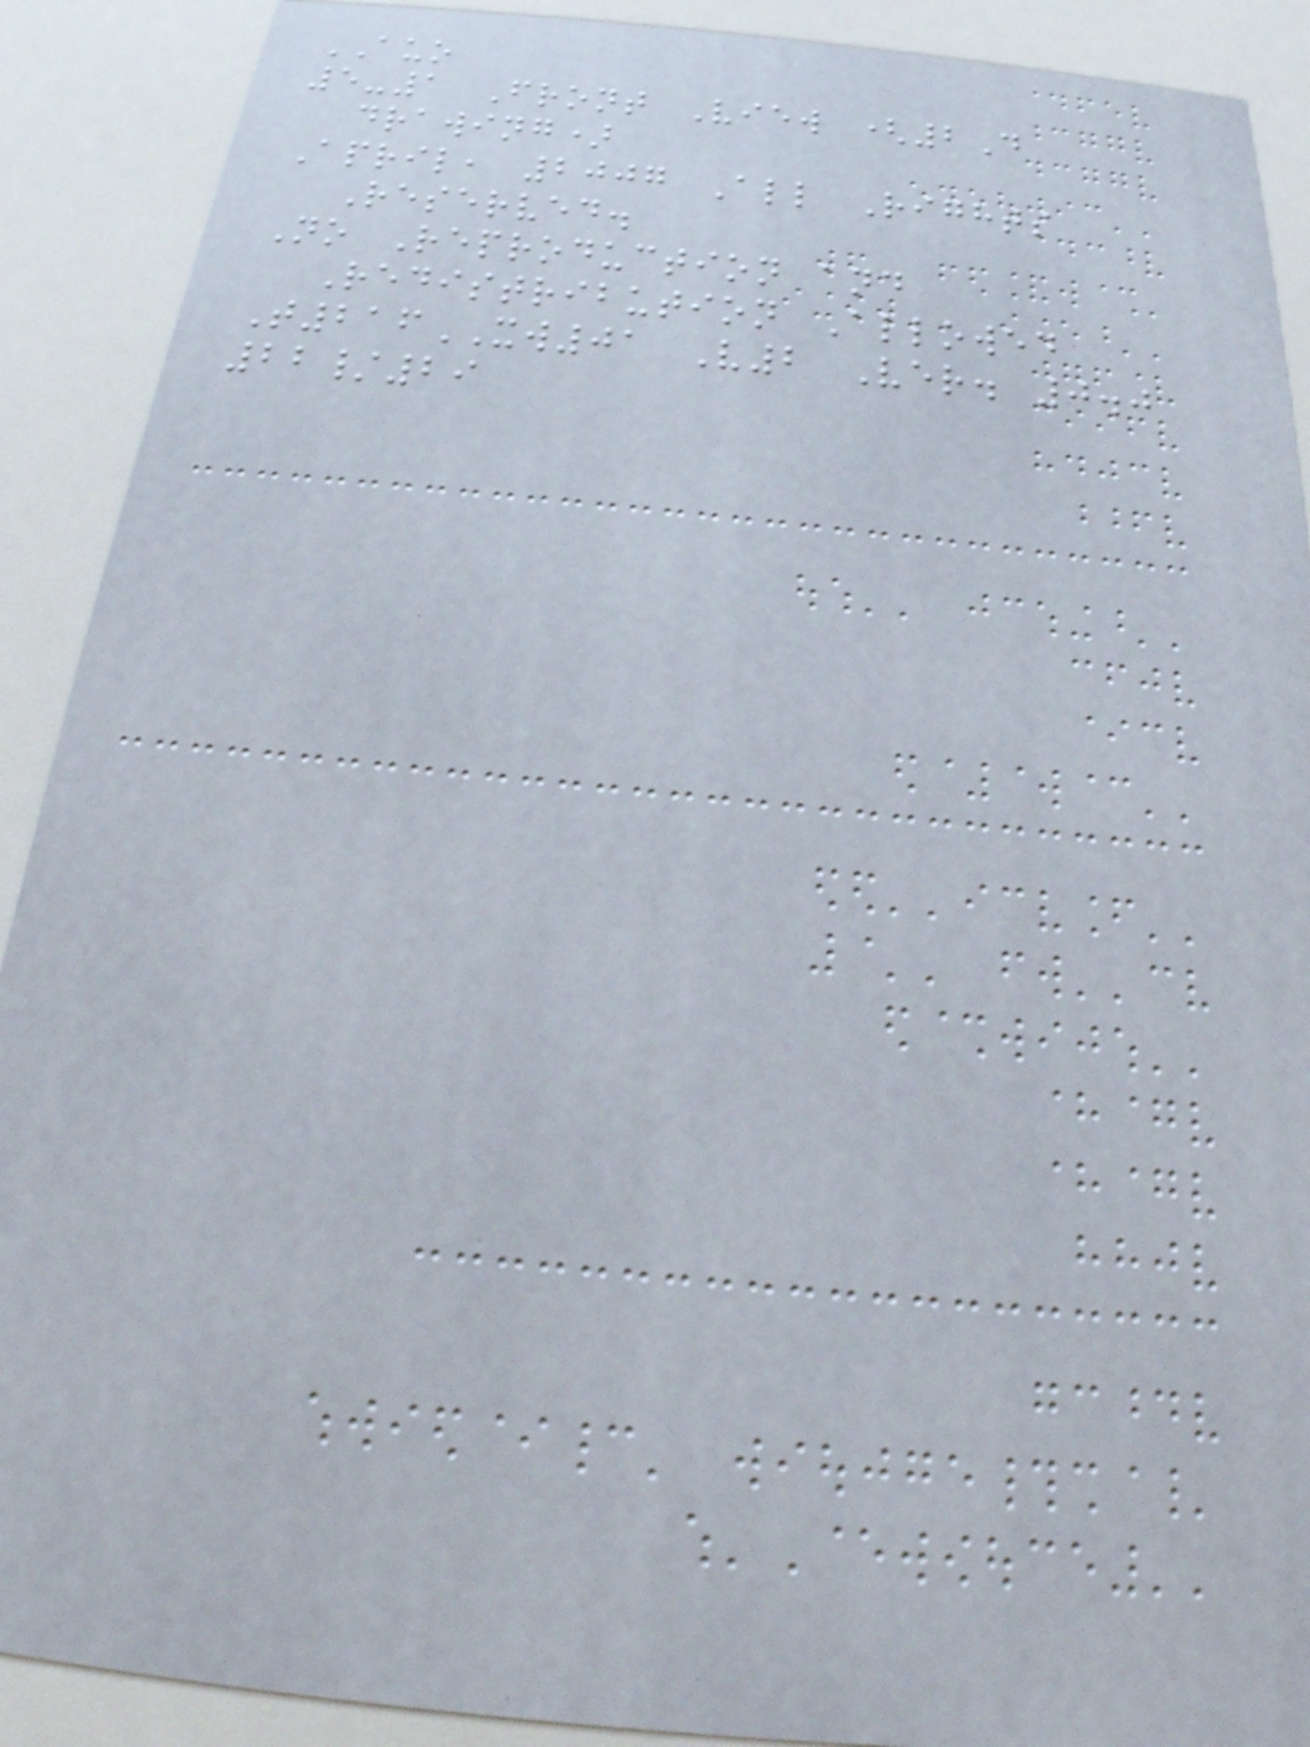AUO
5-1 Front View (2D
drawing)
April, 2007 All Rights
Reserved.
No Reproduction and
Redistribution Allowed
T216XW01 V2 Ver. 0.0
22/29
